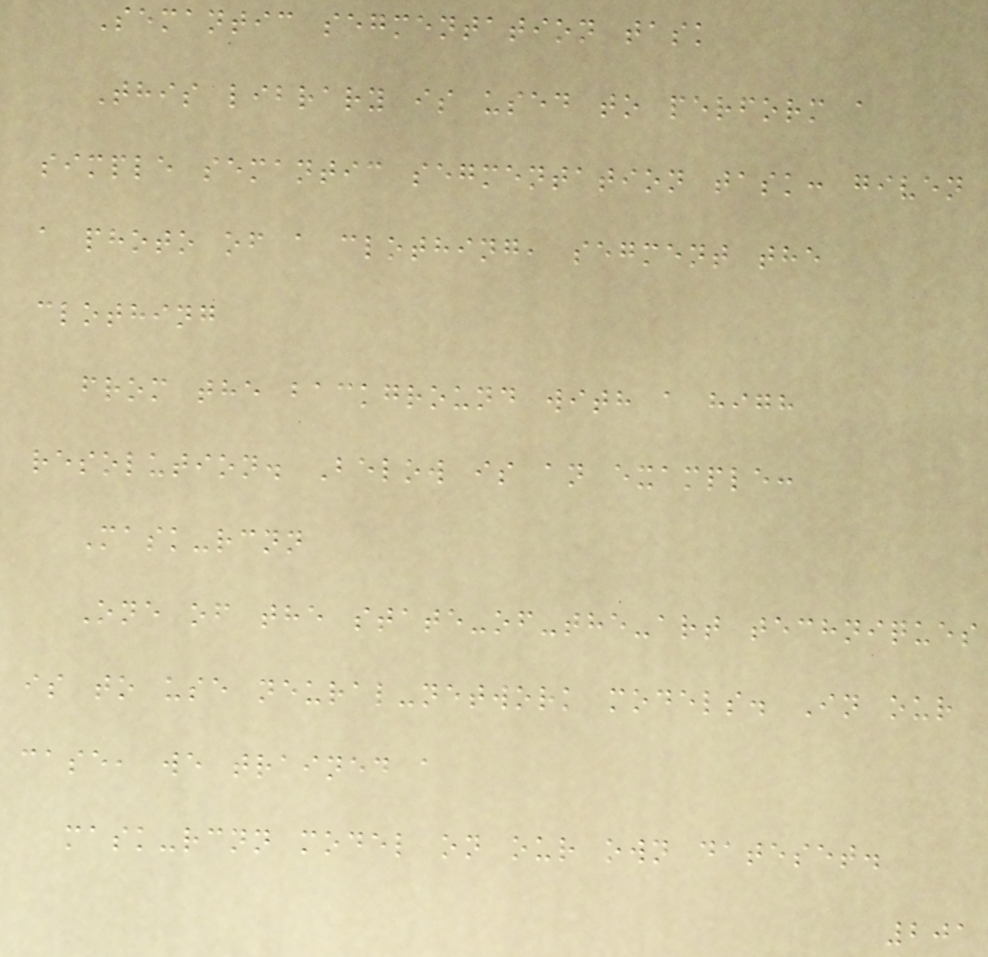Semantic segmentation task
This library is used to perform a
simple semantic segmentation task: given
a photo of a clothing, segment the
clothing
from the background with a high
resolution. Below is an example:
Mask-rcnn
One of the state-of-the-art techniques
is to use neural-network models. In our
case, we trained a
mask-rcnn model on our own dateset.
201
